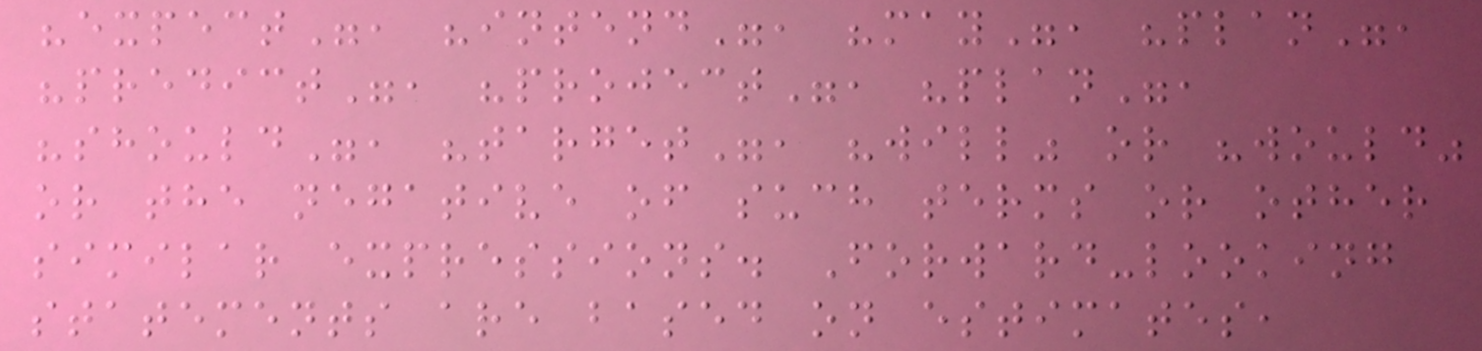"expect", "intend", "may", "plan",
"predict", "project", "plan",
"should", "target", "will" or "would"
or the negative of such terms or other
similar expressions. Forward-looking
statements are based on estimates,
